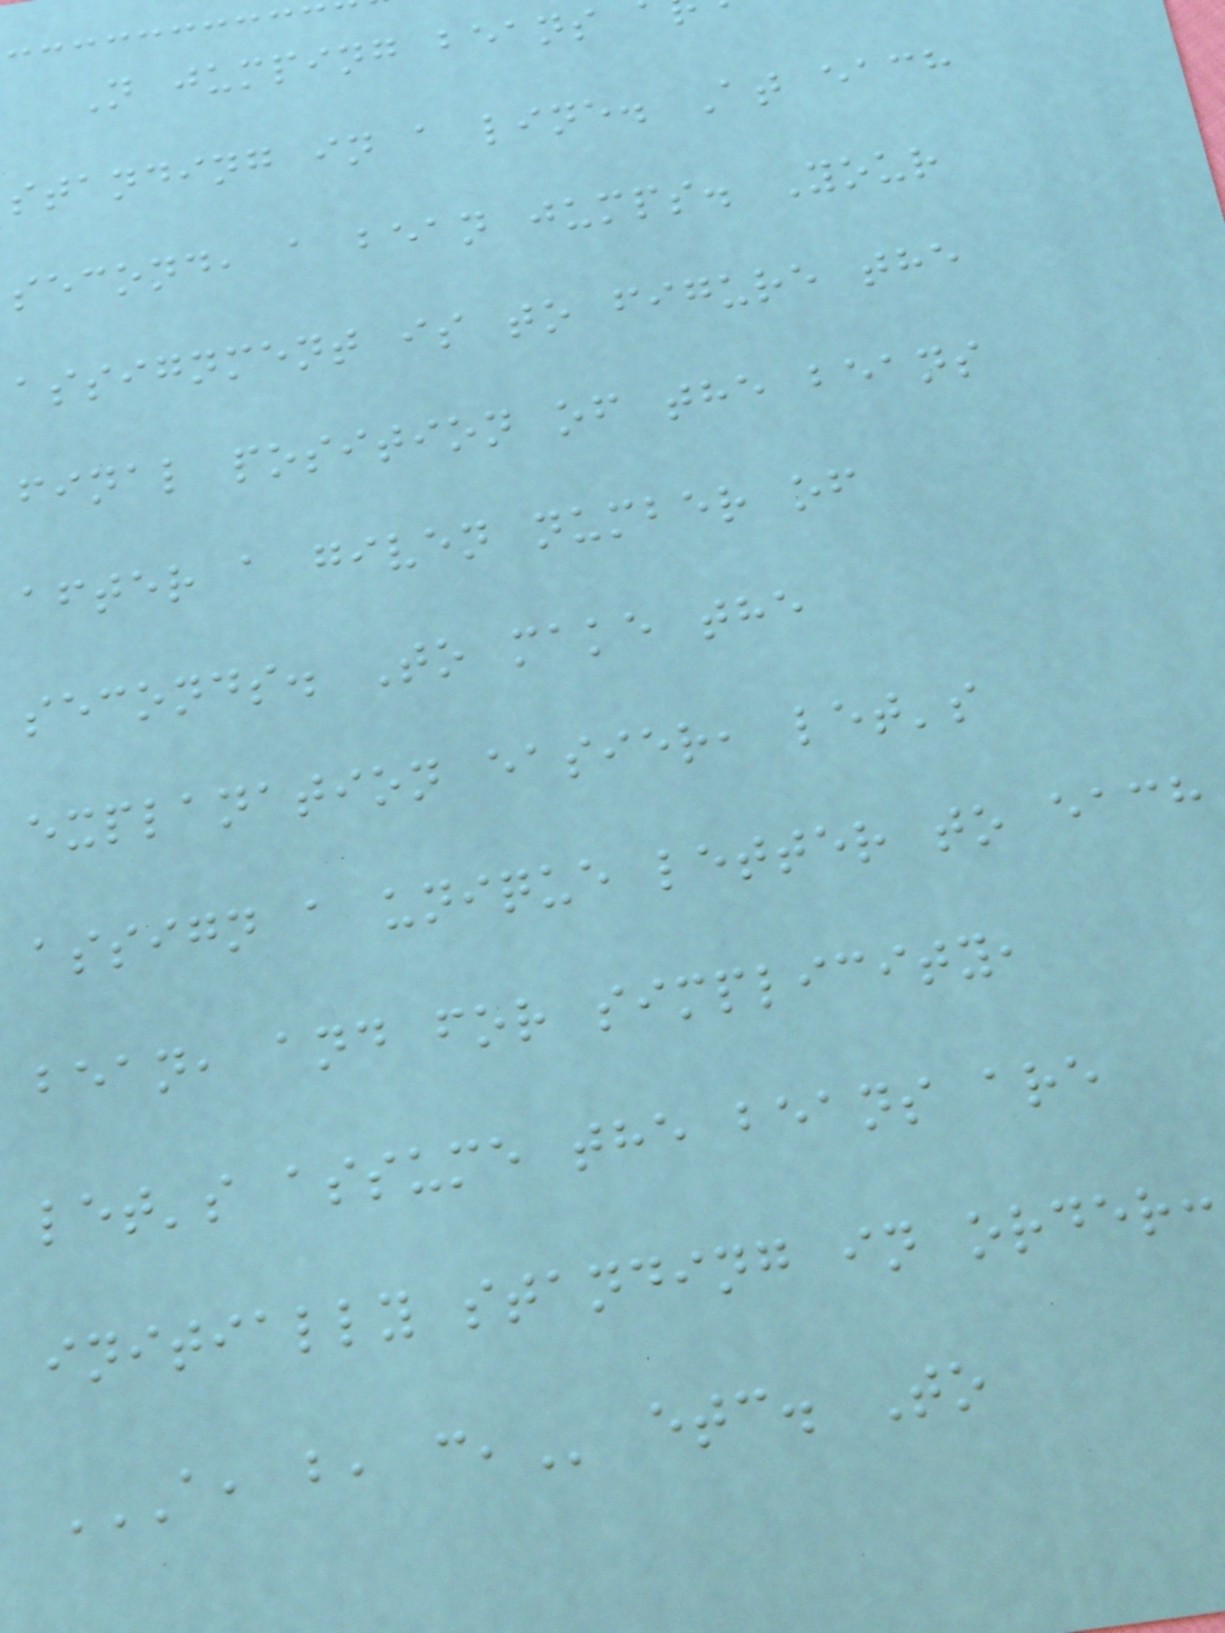N jumping beans
standing in a line. At each
second, a bean jumps. Your
assignment is to figure the
final position of the beans
after a given number of
seconds. To make the
explanation easier, let's
assign a unique letter to each
bean, and for simplicity,
let's assume the beans are
initially standing in order:
A, B, C, etc. To
